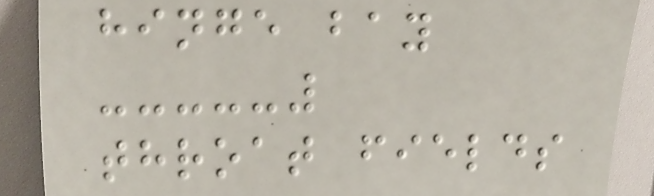hinge bay
throat fields
